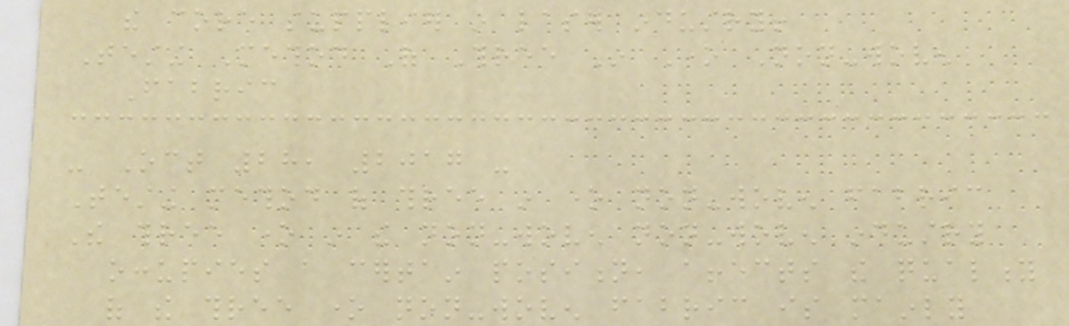the core supplier in laser industry!
Testing Method Of Three In One Non-woven
Fabric
- Oct 28, 2017 -
Testing method of three in one non-woven fabric
The three one in the non-woven non-woven industry
occupies a certain position, affects the quality
of the three one non-woven fabric is mainly
